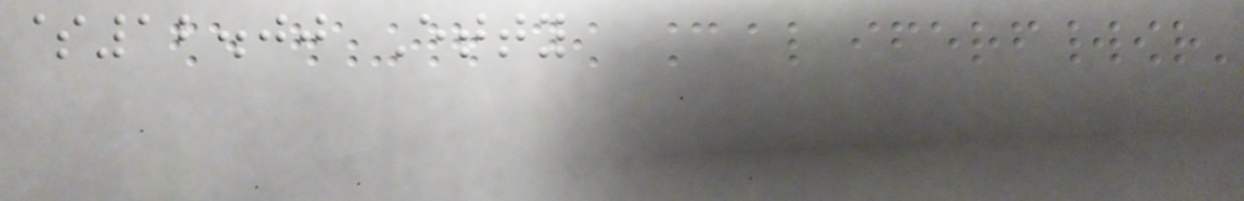$12.00 Etty
